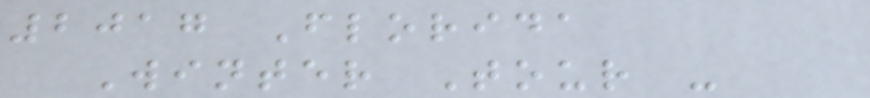2017 Florida
Winter Tour -
